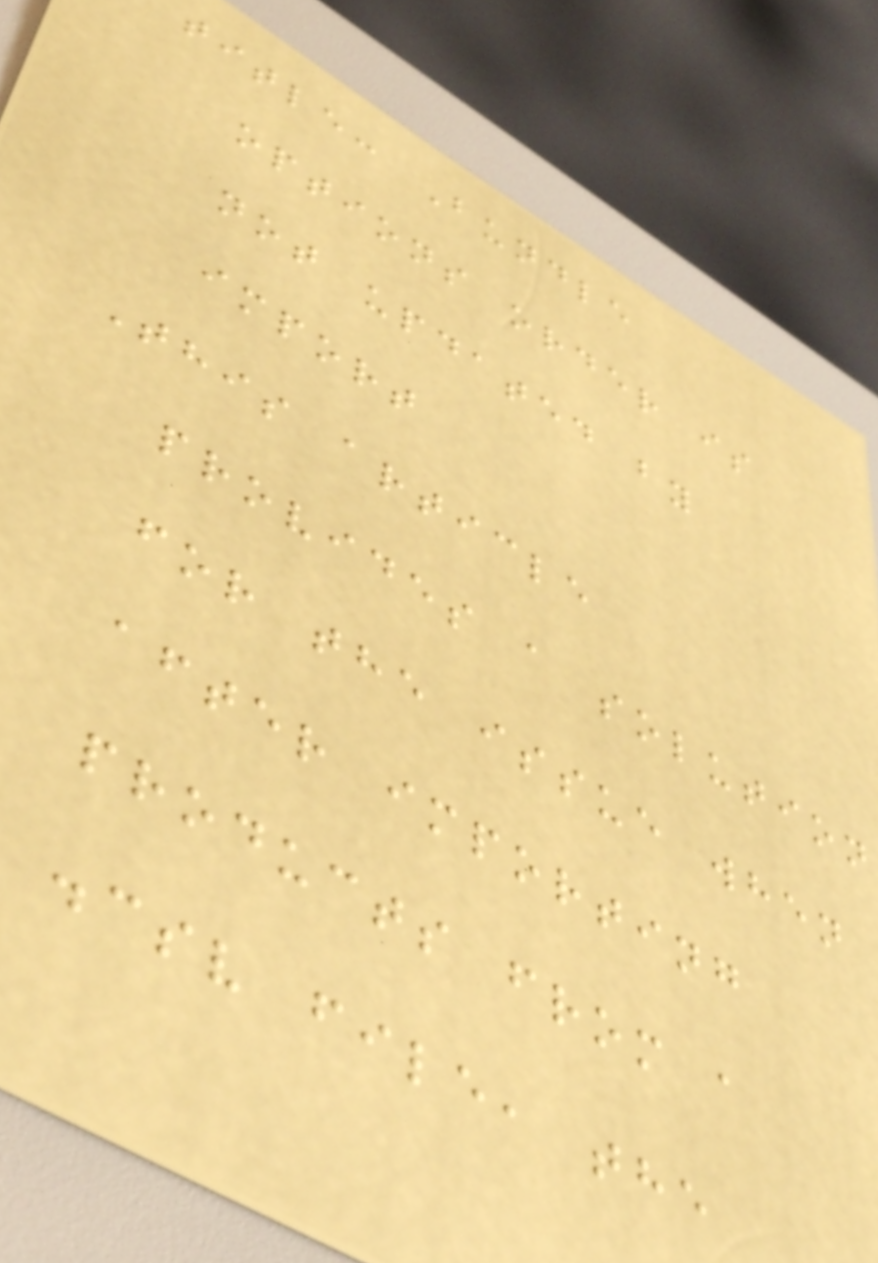title: Bundle
options order is
not updated by
import
This article
provides a solution
for the issue when
after importing
products from a
.csv file, the
